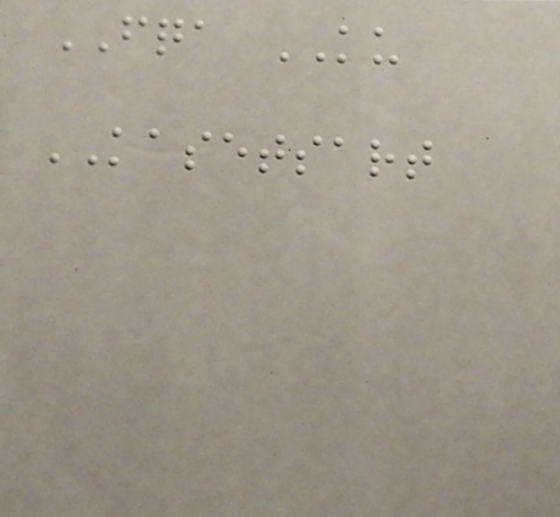FQA KU
KASETSART
